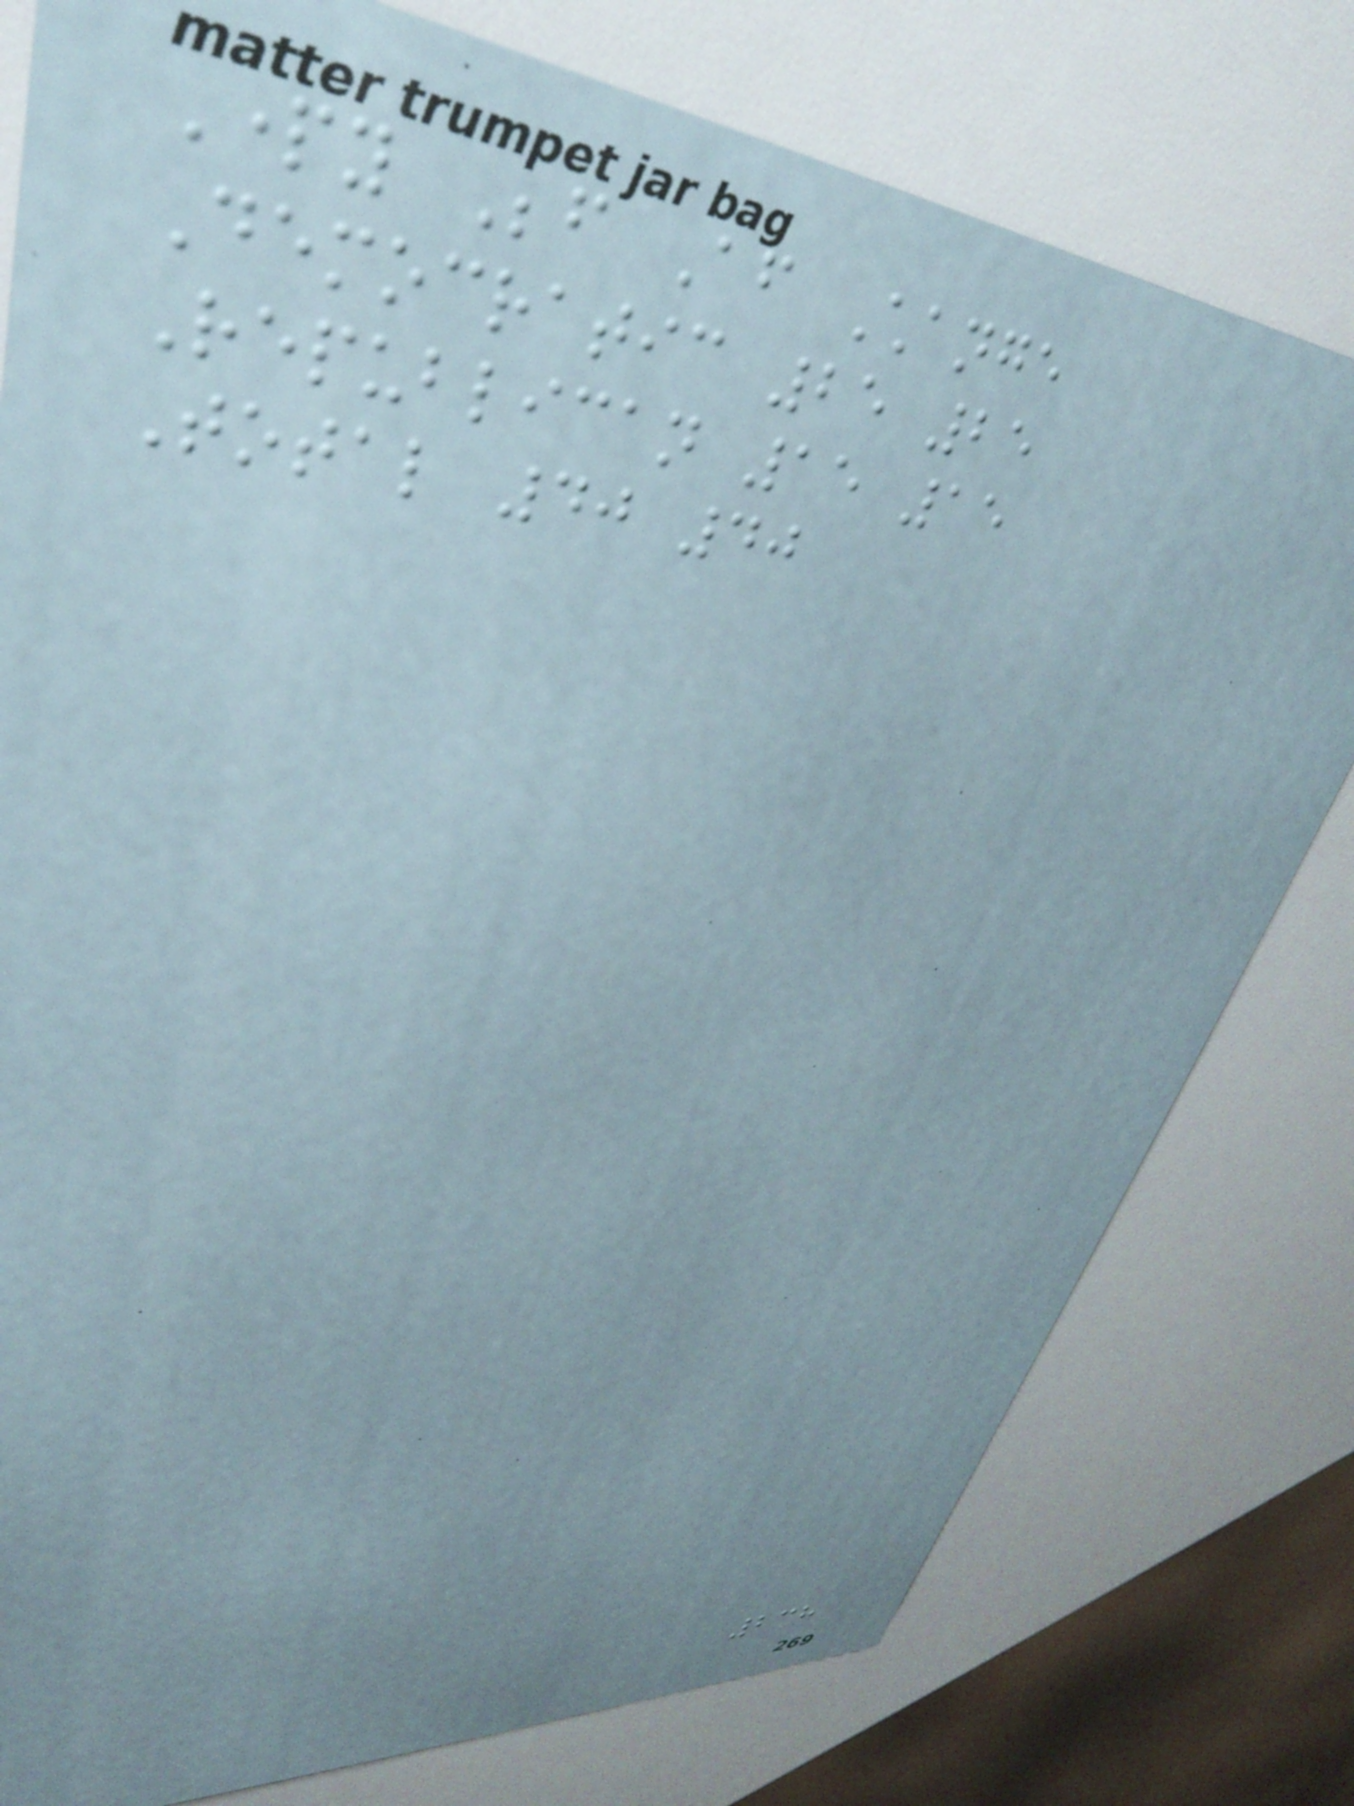Party Before After Change
Democratic 25 25
Republican 15 15
Total 40 40
238
